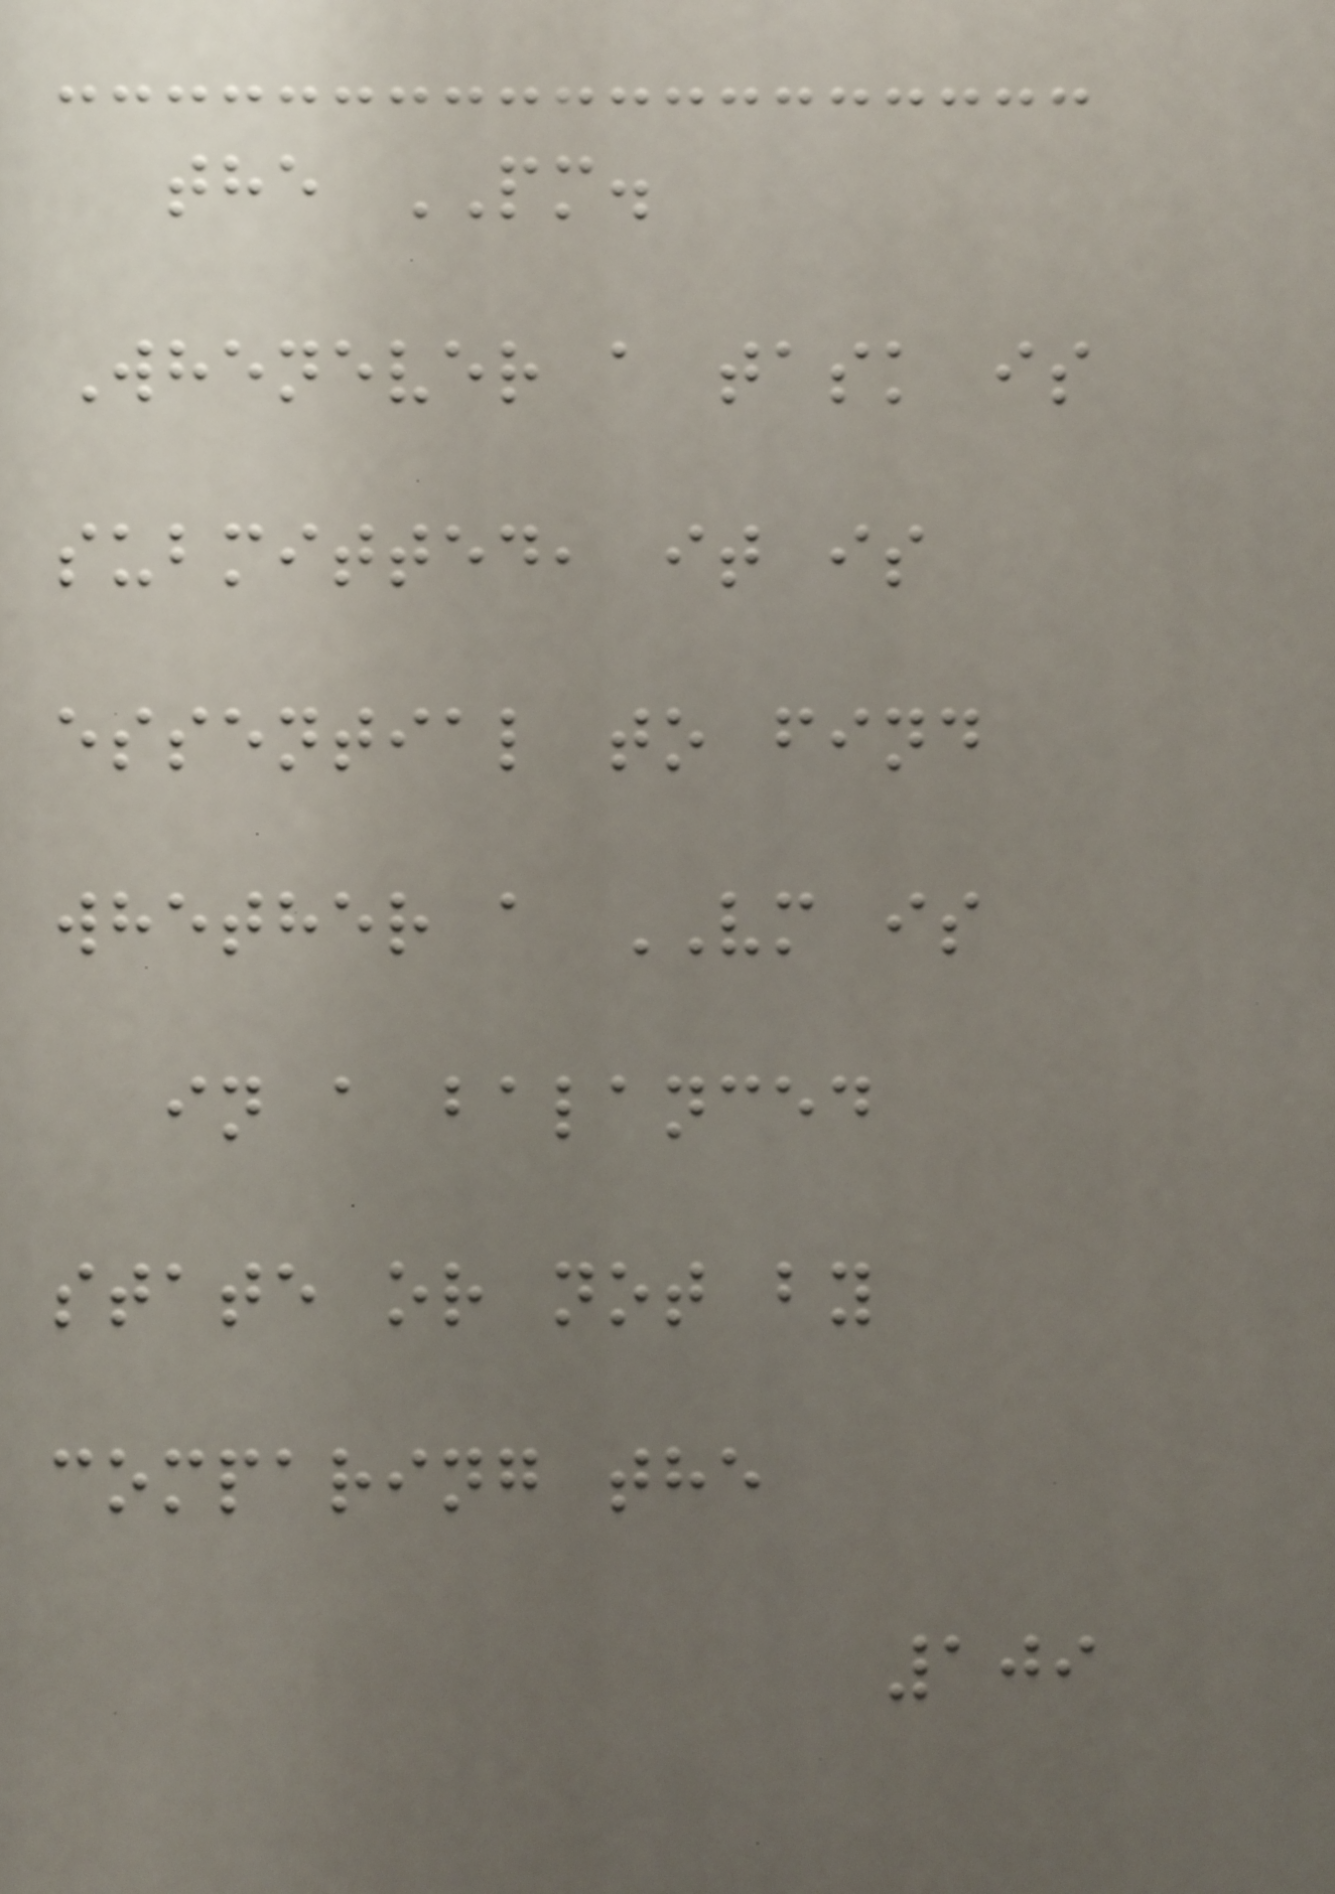the PM.
Whenever a task is
submitted, it is
essential to find
whether a VM is
in a balanced
state or not by
comparing the
109
